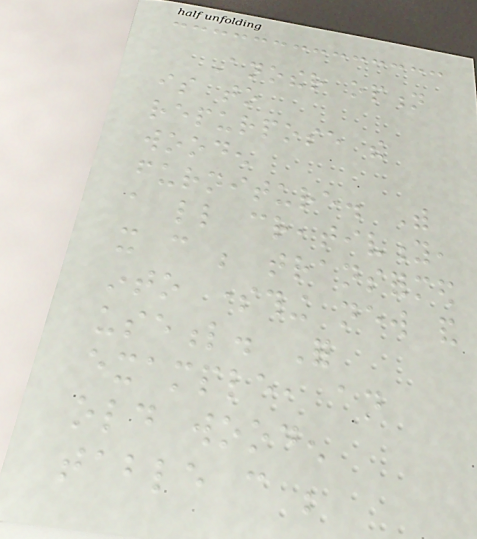Another option
is to
repurpose the
wooden
furniture. With
a little creativity,
it can be transformed
into something new and
useful. For
example, an
old wooden
table can be
